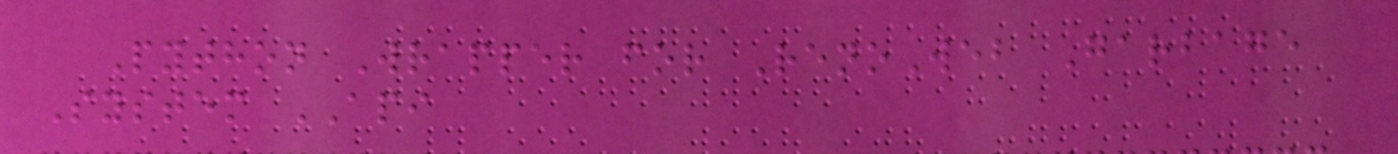Python Wrapper for RenoWeb Garbage
System API
